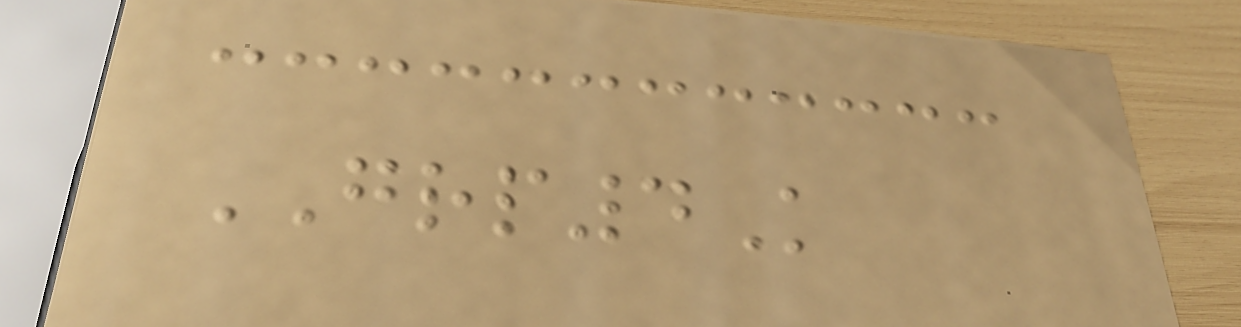GRP4K
